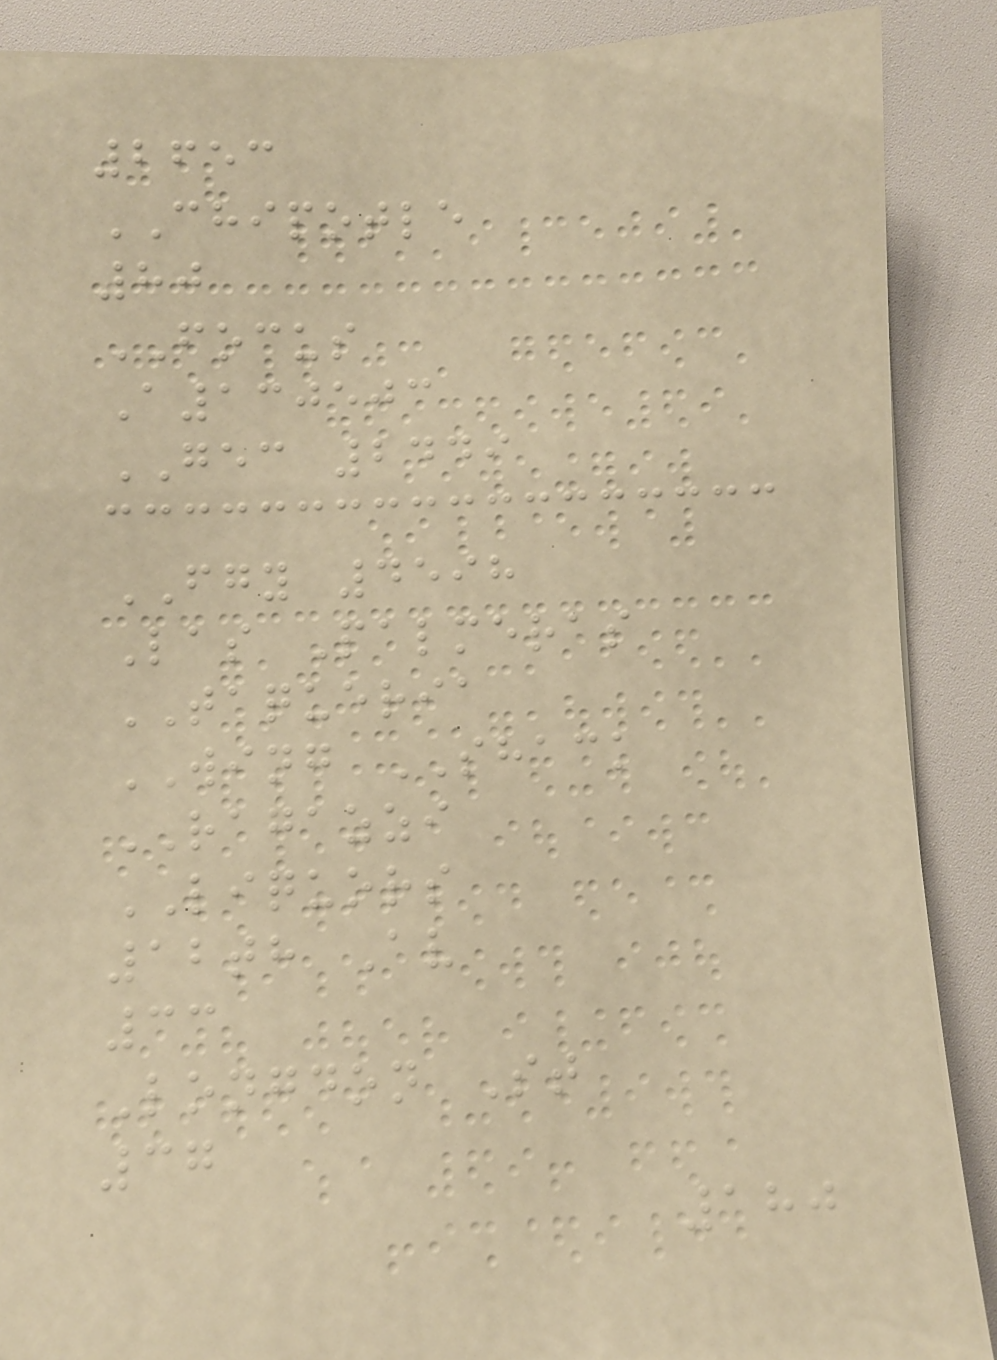2653
CHIPOTLE
80
FOCUS
A130503
GEC 2449
FGY 4598
Las Palmeras
TAQUERIA
WING SHACK
RAGAZZI
LIQUORS
12th Av
33
Longdon St
37
180
